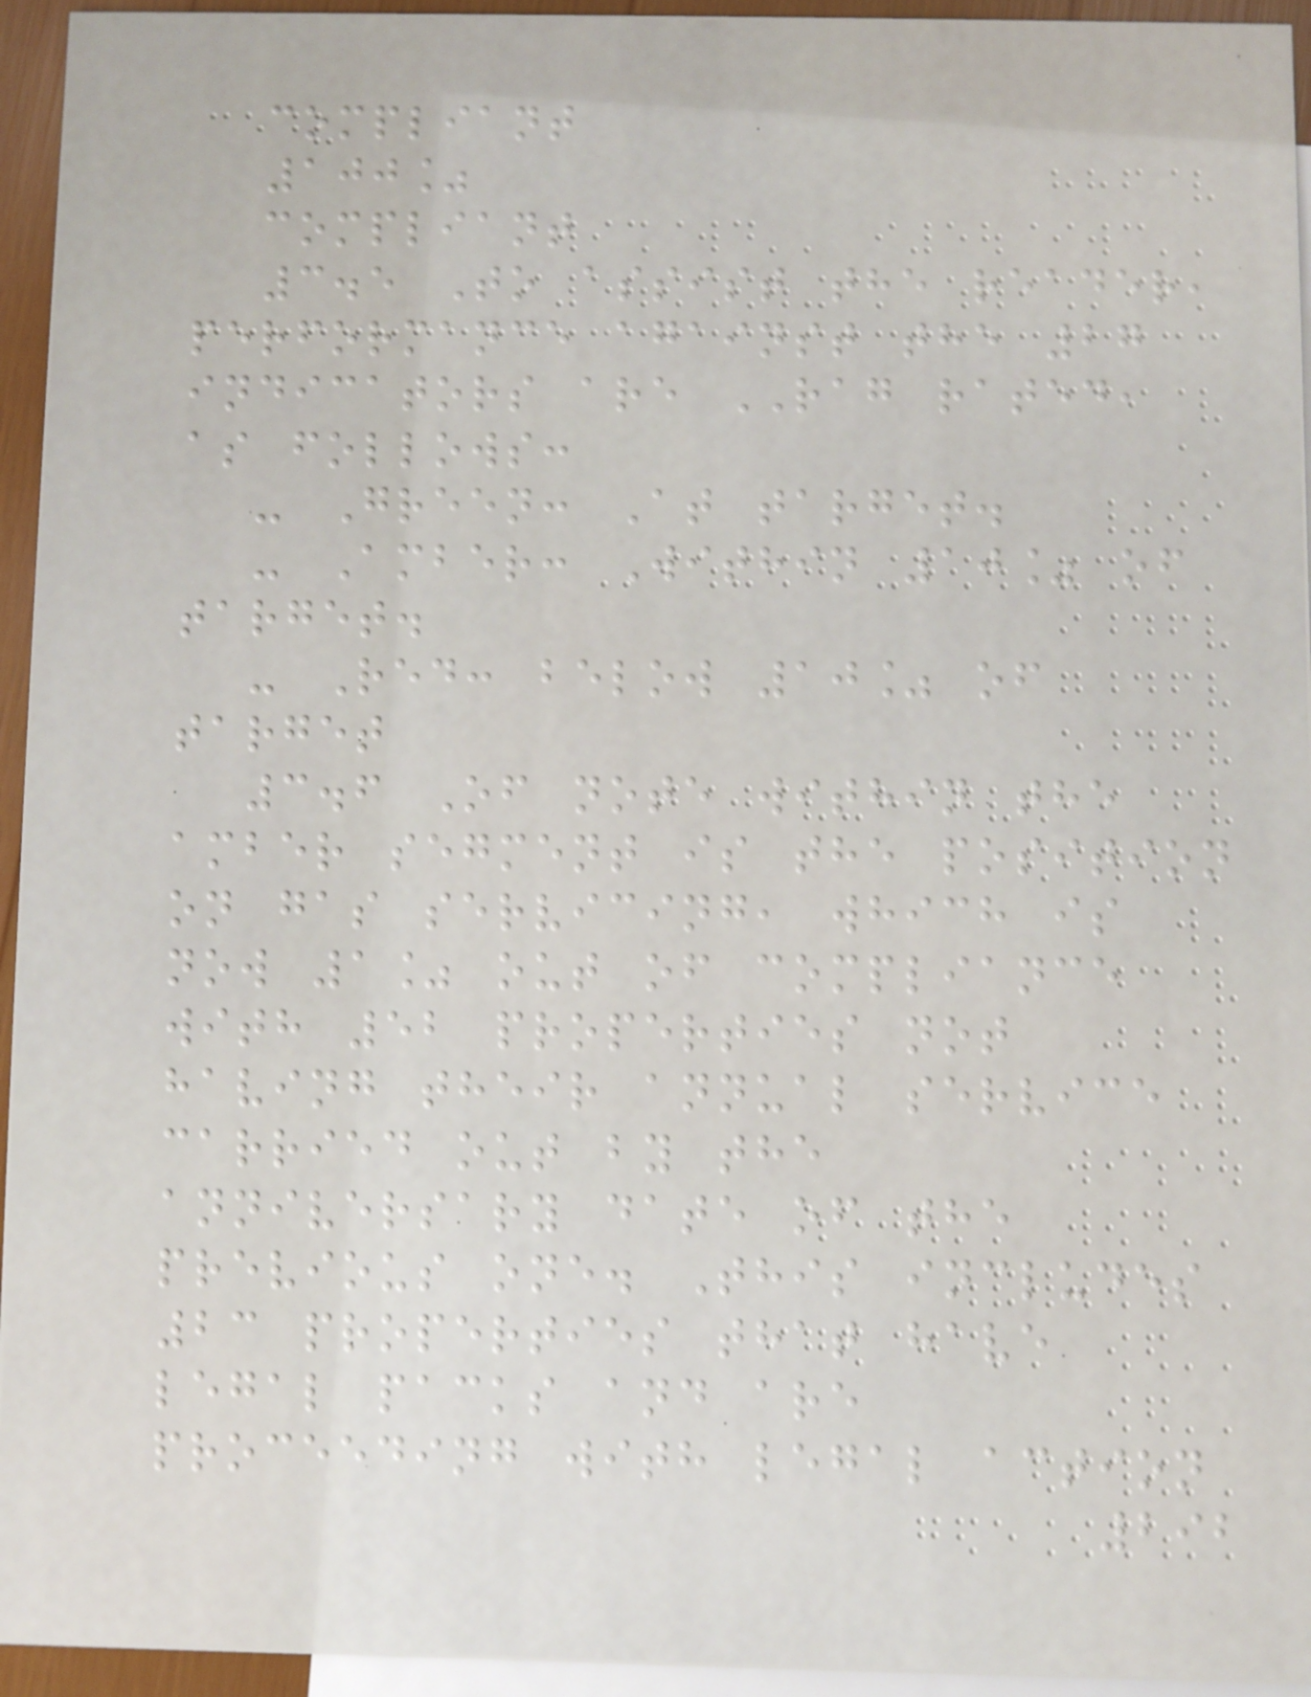compliant
100%
compliant
3.5 To assist the reader,
performance against the 27
indicators are RAG rated,
as follows:
- Green: At target.
- Amber: Within 10% of
target.
- Red: below 10% of
target
3.6 Of note within the
amber segment is the position
on gas servicing, which is
now 1% out of compliance
with 52 properties not
having their annual service
carried out by the
anniversary date of the
previous one. This includes
23 properties that have
legal packs and are
proceeding with legal action
292
